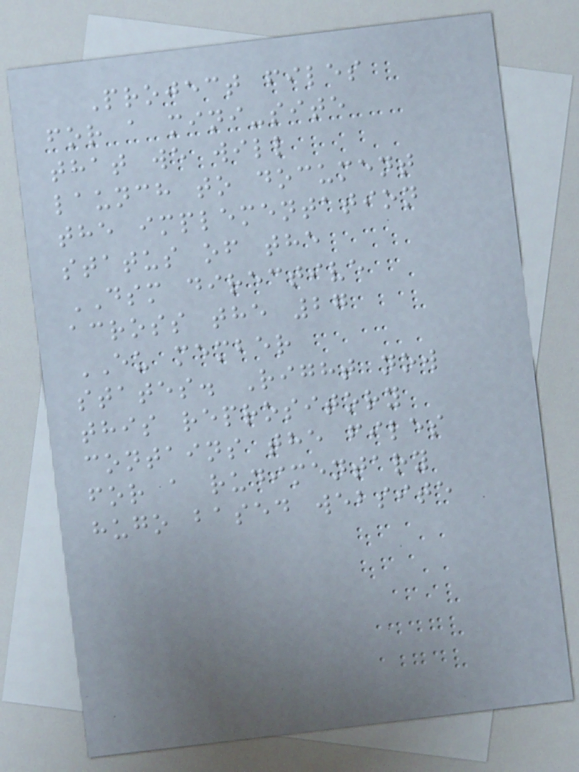Project files
for a mini-site
that we will
launch to document
the implementation
status of the
DSM directive
across the 27
EU member
states. Right now
this reprository
contains the files
for a rudimentary
hugo based website
